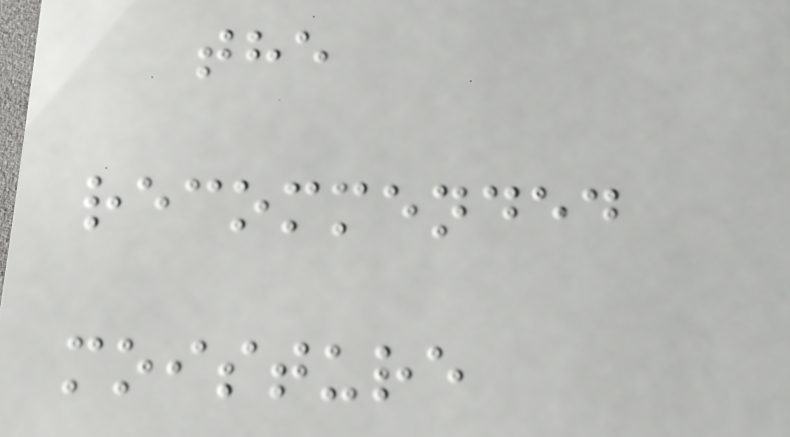the
recommended
moisture
